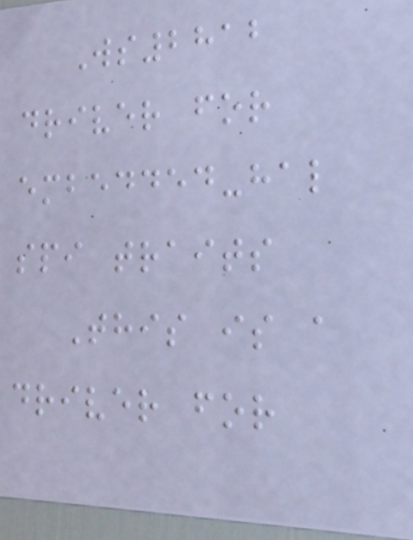Ws2812
driver for
embedded-hal
spi traits
This is a
driver for
